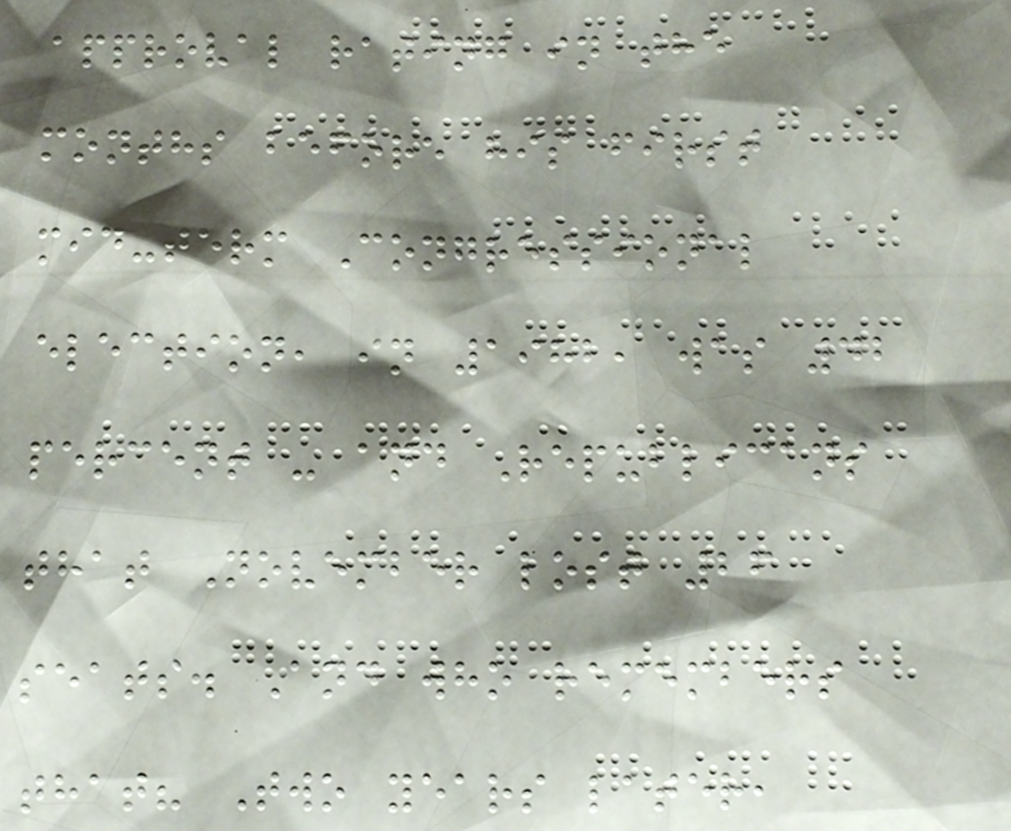approval rating in the
months before his first
mid-term Congressional
election, in 1982, was 42
percent - and Republicans
that November lost 26
seats. And who remembers
that? Two years later,
